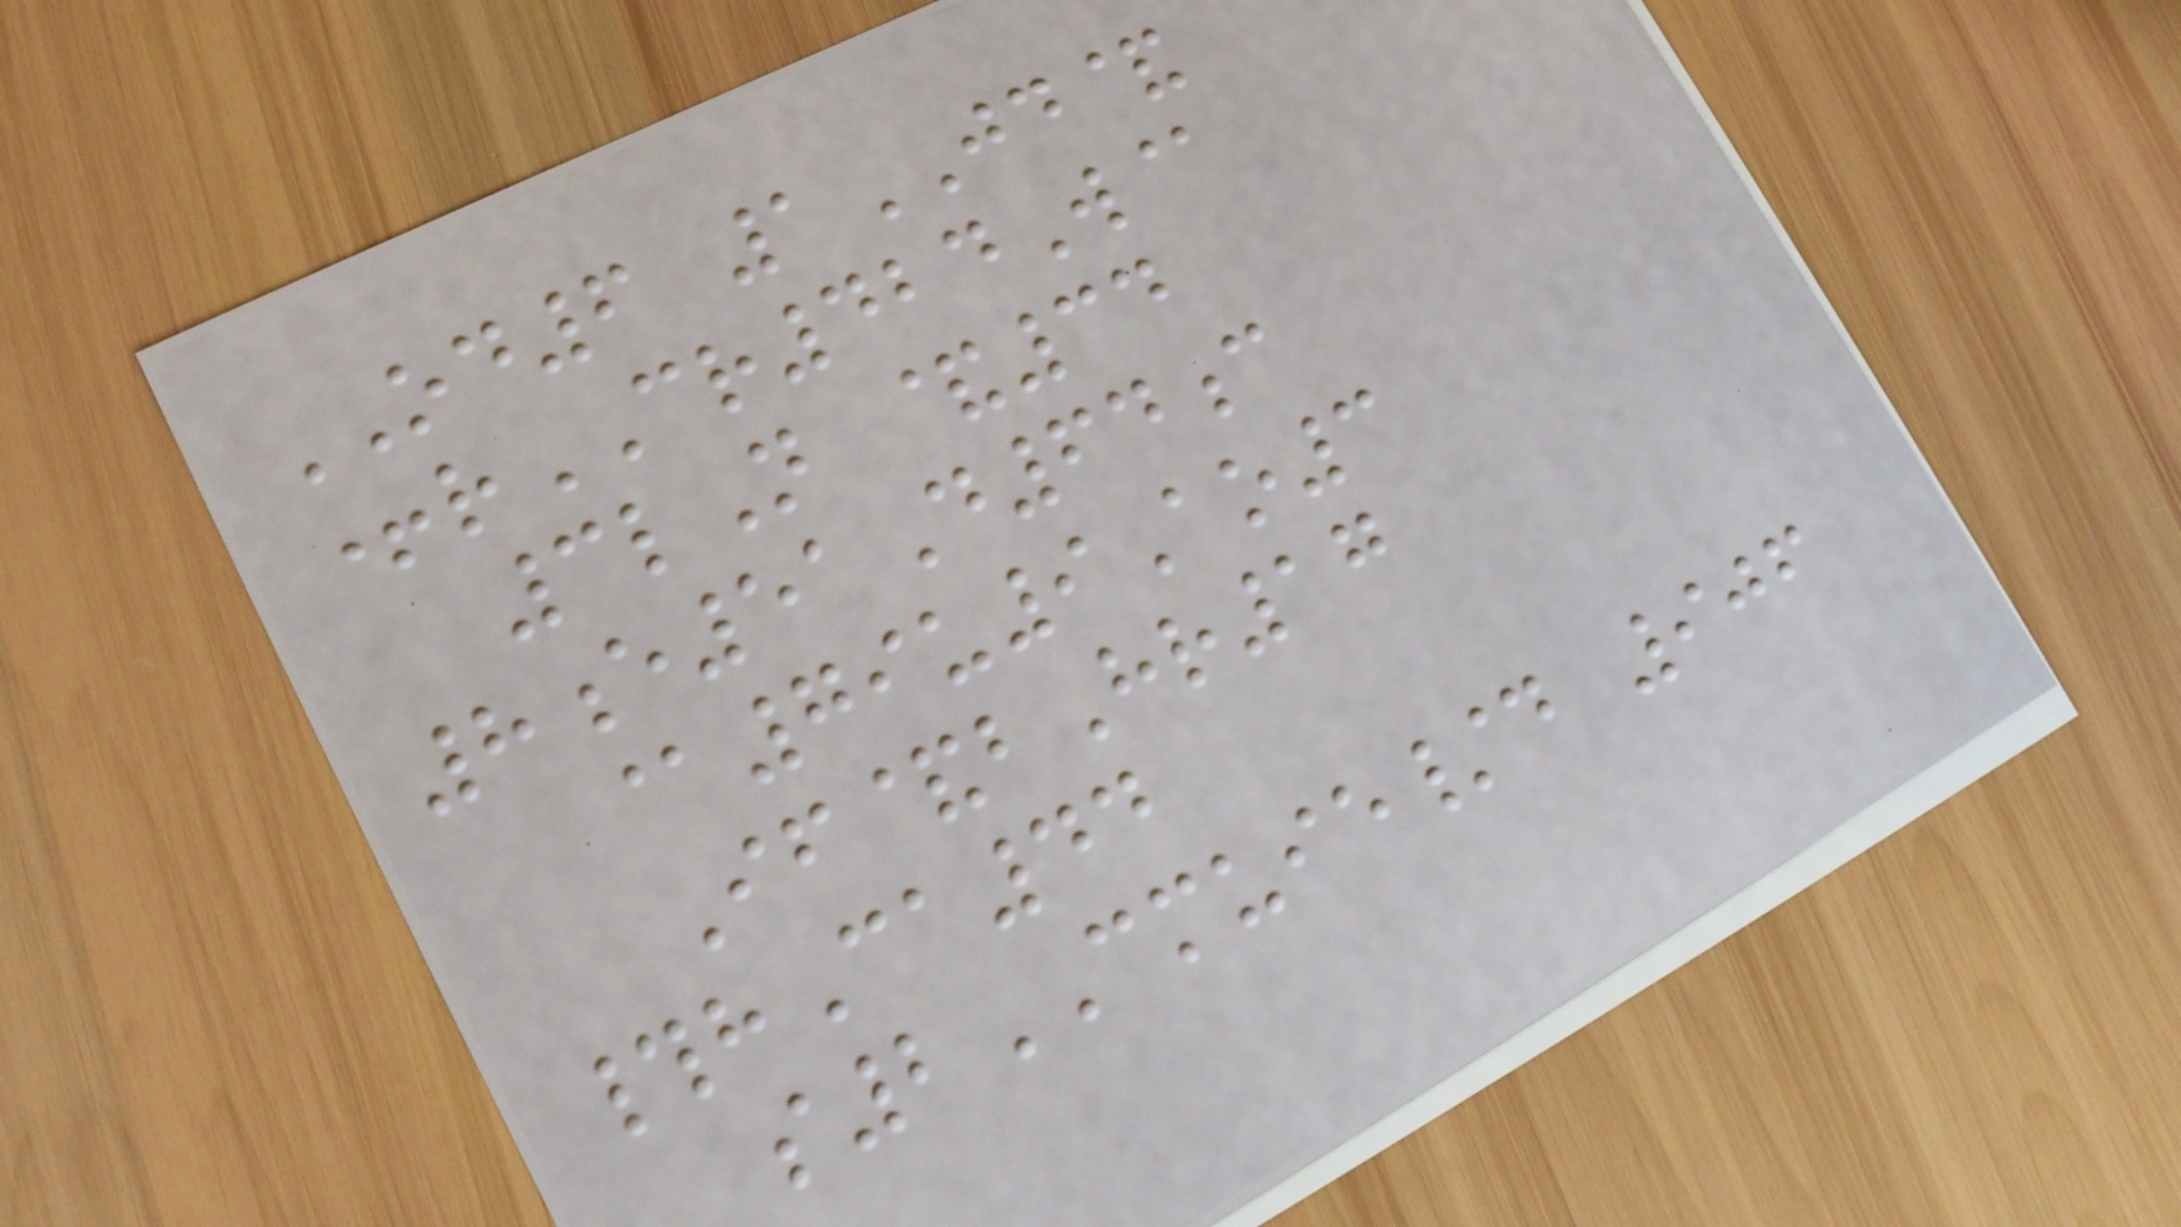OD6 1JD&
+rCR424W@
3lN &34
8e51D64c
@79u9Ao3
If&bHr17
#hCa44
s2CMUIE/d 906
